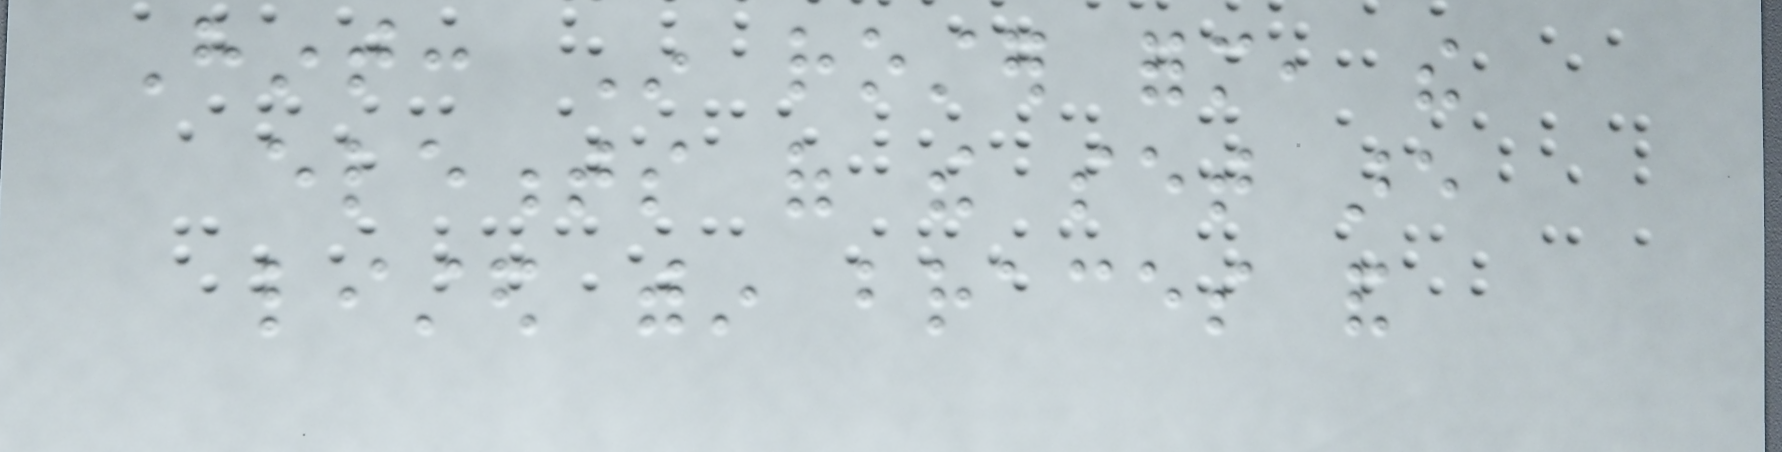Hint: In roster form, the
elements of the set are
listed within braces and
